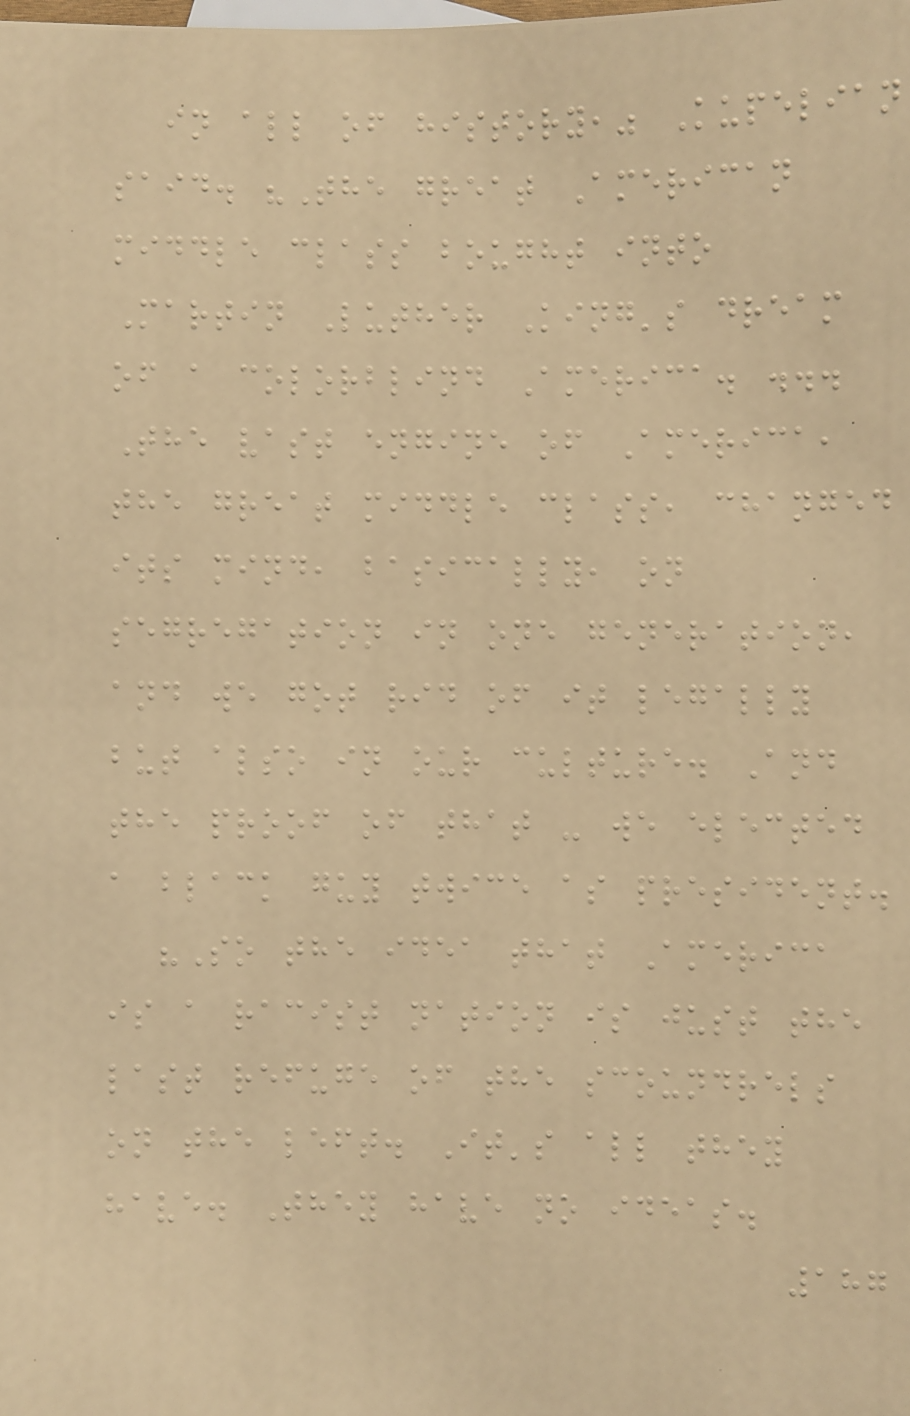in all of history," Kupelian
said. "The great American
middle class bought into
Martin Luther King's dream
of a colorblind America. ...
The vast engine of America,
the great middle class, changed
its mind, basically, on
segregation in one generation,
and we got rid of it legally
but also in our culture. And
the proof of that - we elected
a black guy twice as president.
"So the idea that America
is a racist nation is just the
last refuge of the scoundrels
on the left. It's all they
have. They have no ideas.
187
